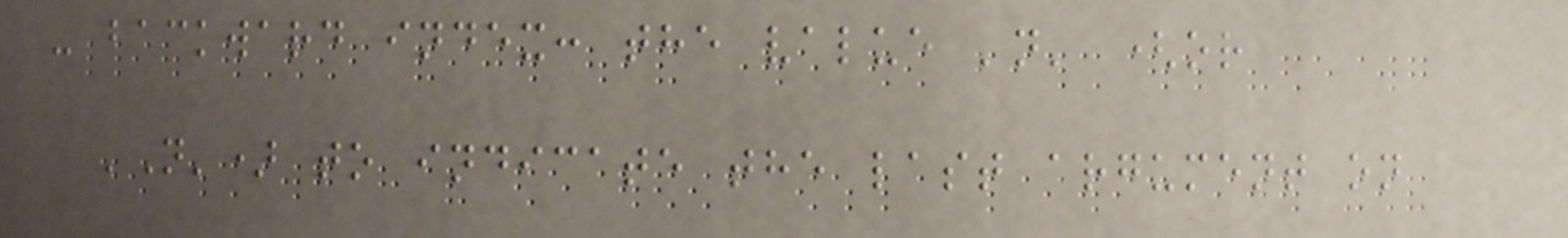- backward index: the value 'n' (or
'N') to indicate the last argument on
